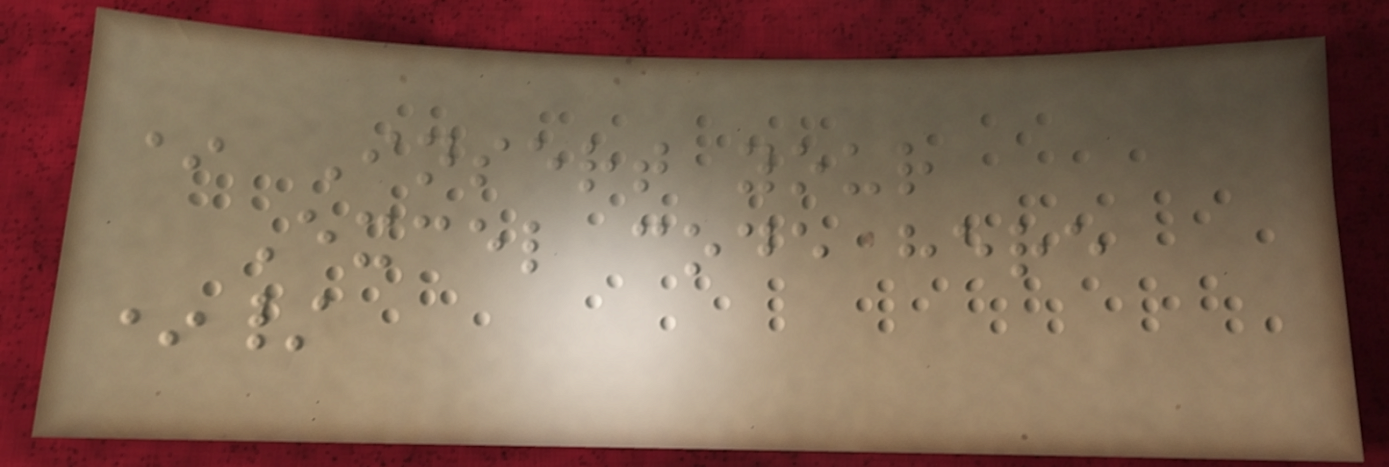* Insert your
Excel code here
*/
